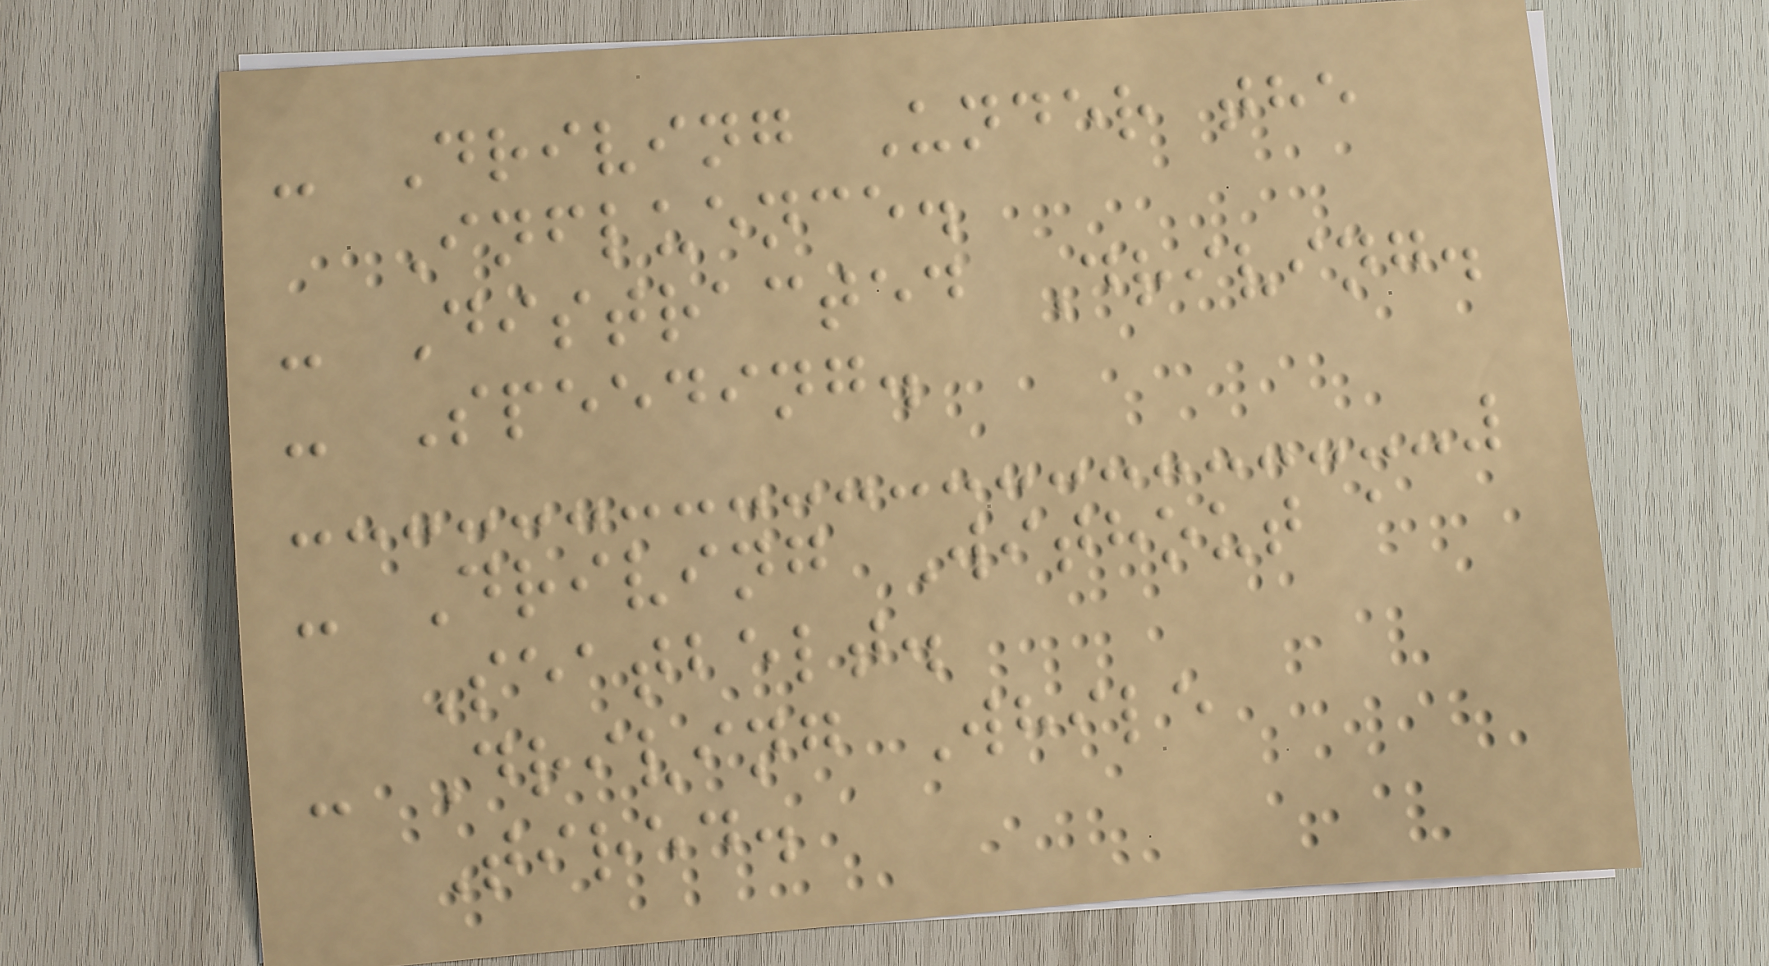- Driving Under the
Influence.
- Distracted Driving.
- Speeding.
- Driving Without a
Seatbelt.
- Driving While
Tired.
